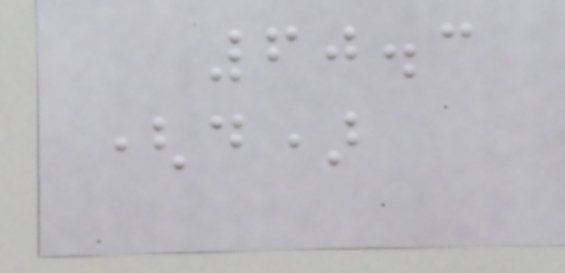60.3
(d)
